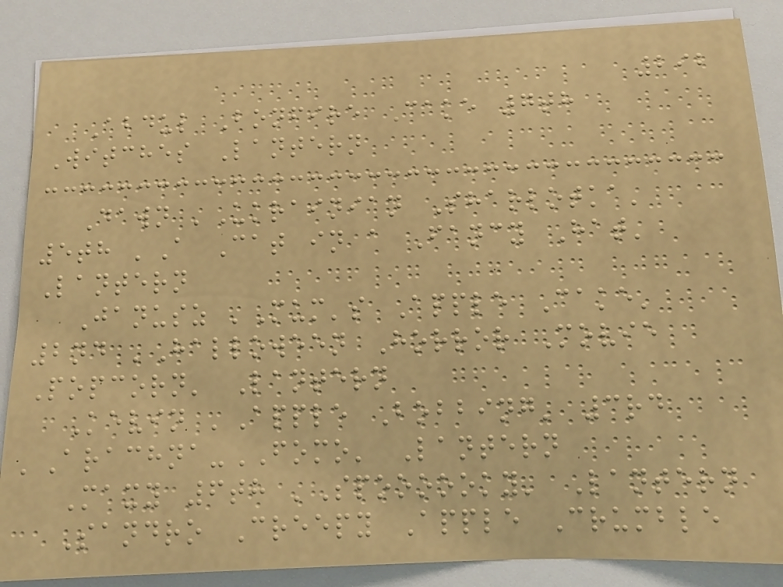292
Abdul Bonfire Cake 7th
Witches Lantern
Dawn 'Ukrainian Sharlotka'
5th 'A Cat in a Fancy Hat'
Lantern
Janusz 'Mum's Apple Cake'
2nd 'Halloween Horror Movie
Popcorn' Lantern
Kevin 'Apple Bobbing' 3rd
'Arachna-FOMO' Lantern
Maxy 6th 'Spoooooky' Lantern
Sandro Creepy Apple Crumble
